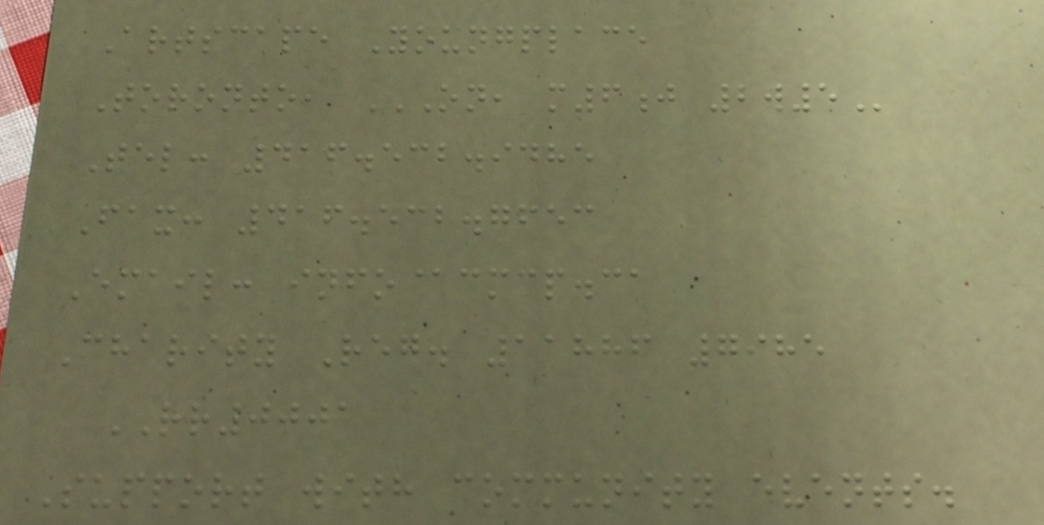Artscape Youngplace
Toronto, ON, M6J 2W5
Tel: 416.532.9485
Fax: 416.532.7653
Email: info@cmcp.ca
Charity Reg. 11886 7985
RR0001
Support with community events.
